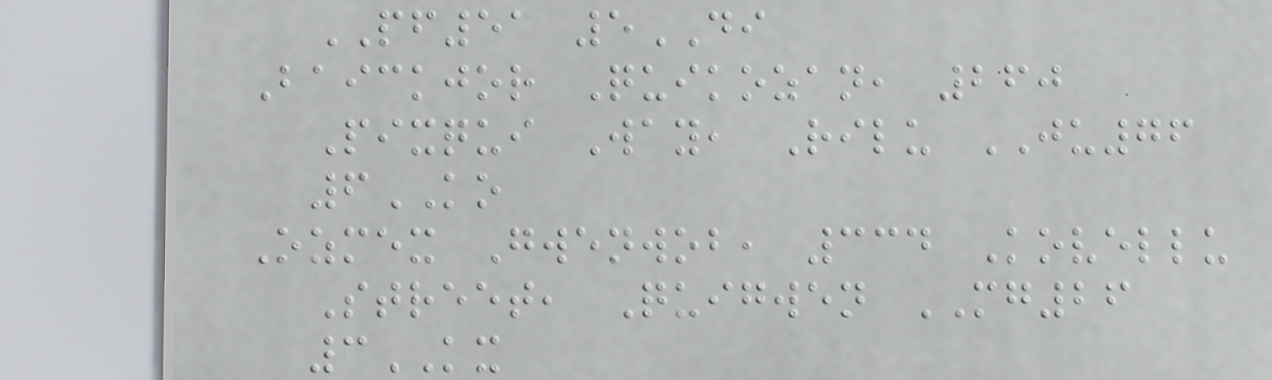PF51 5DI
Baickjor Quikozan, 260
Pixqui Way, Rilu JU76
6KO
Ozmex Gwenwob, 334 Kovellu
Street, Quigwen MG26
3KX
